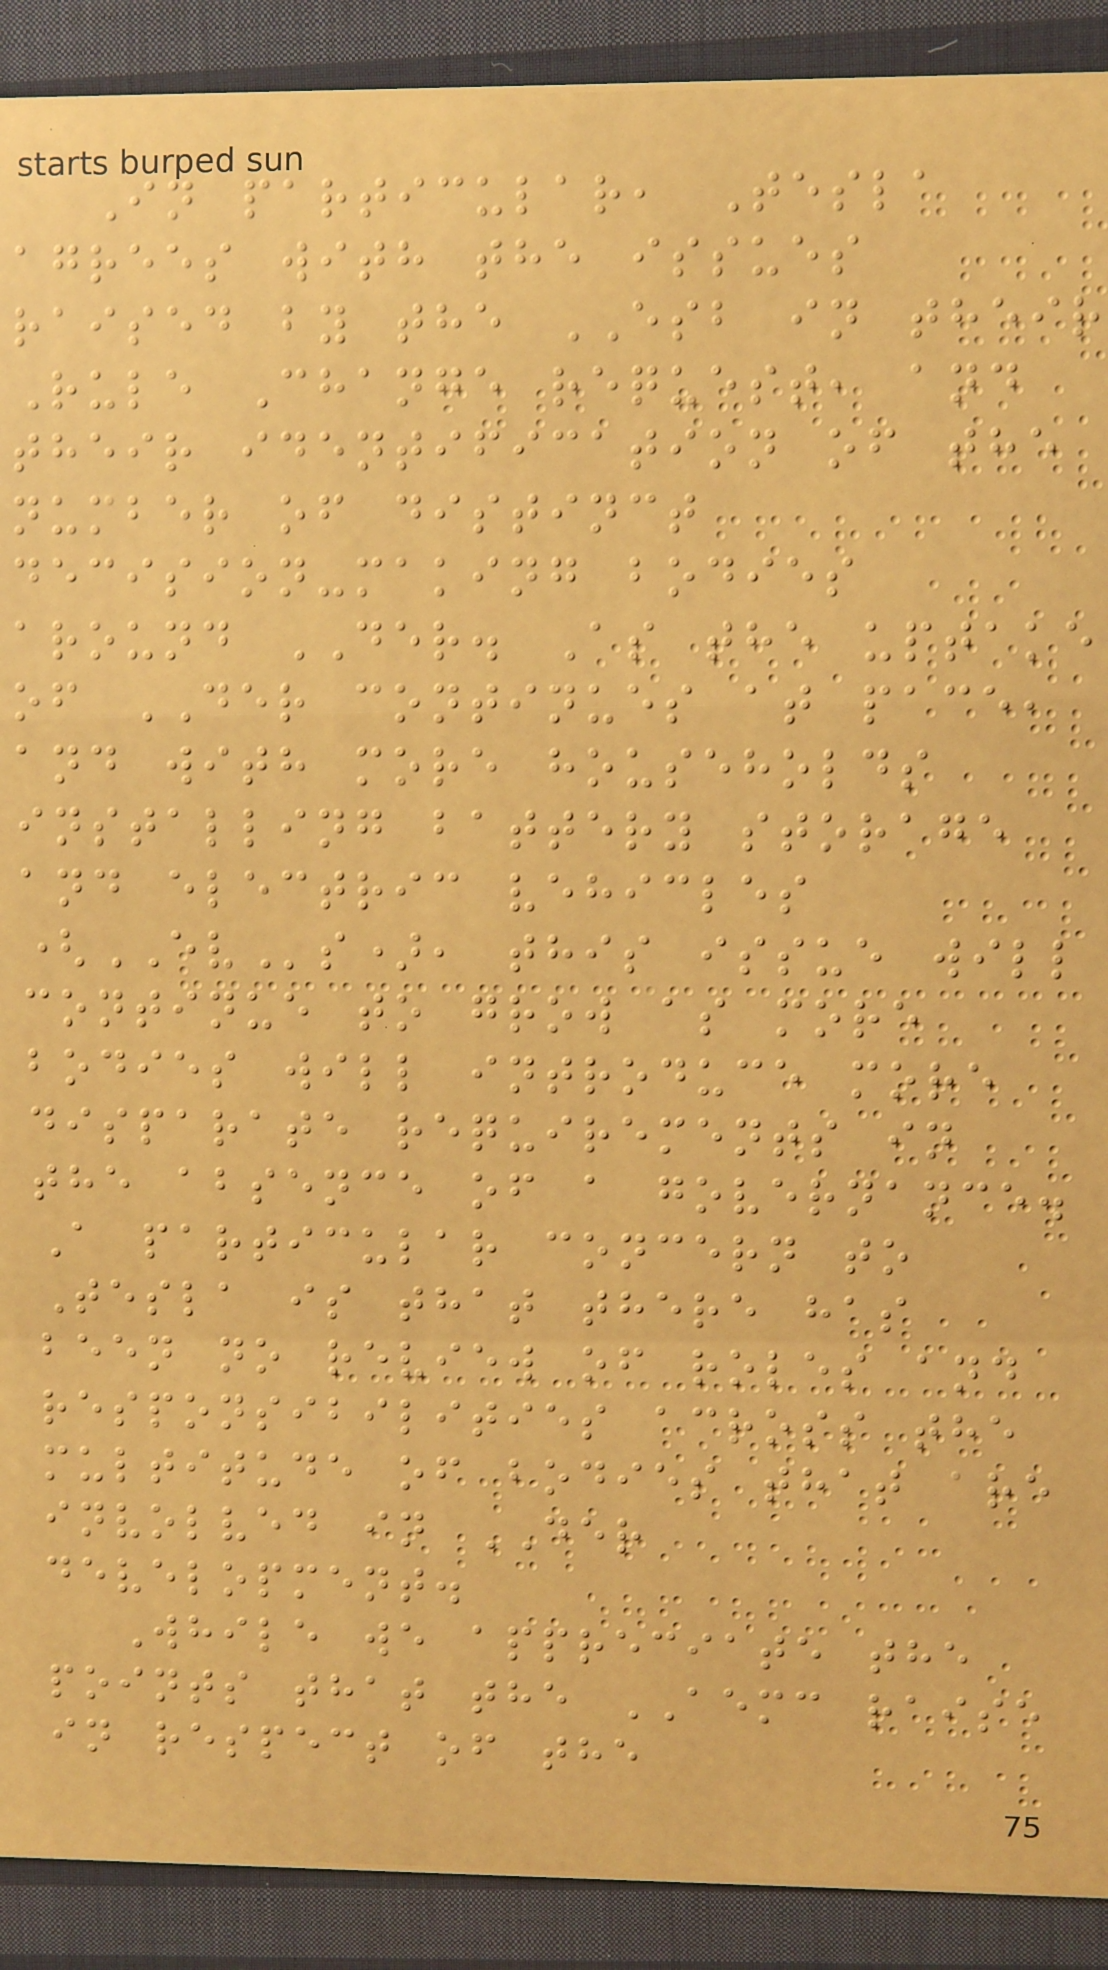In particular, Tesla
agrees with the issues
raised by the ESB in their
Rule Change request, and
their identification of the
number of distinct
decision-making bodies
around DER. As the uptake
of DER continues at pace,
and with more households
installing battery storage
and electric vehicles
(EVs), this issue will
continue to grow as more
bodies will introduce more
disparate requirements in
the absence of a governance.
A particular concern to
Tesla is that there has
been no review of roles and
responsibilities across the
multitude of bodies that are
involved in DER
development.
While we appreciate the
points that the AEMC raise
in respect of the
